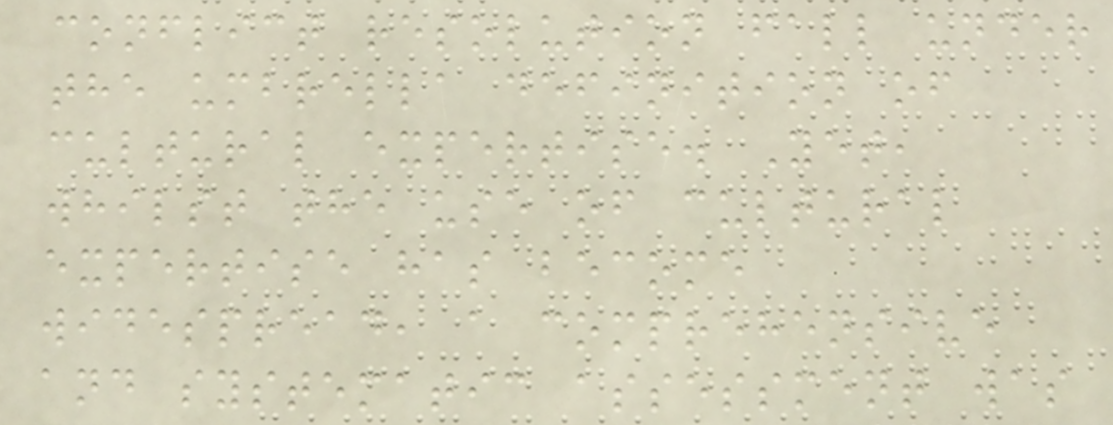conflict resolution fall under
the umbrella definition of
cultural expertise. Yet,
whilst the use of cultural
expertise has become
widespread, a comprehensive
and systematic assessment was
